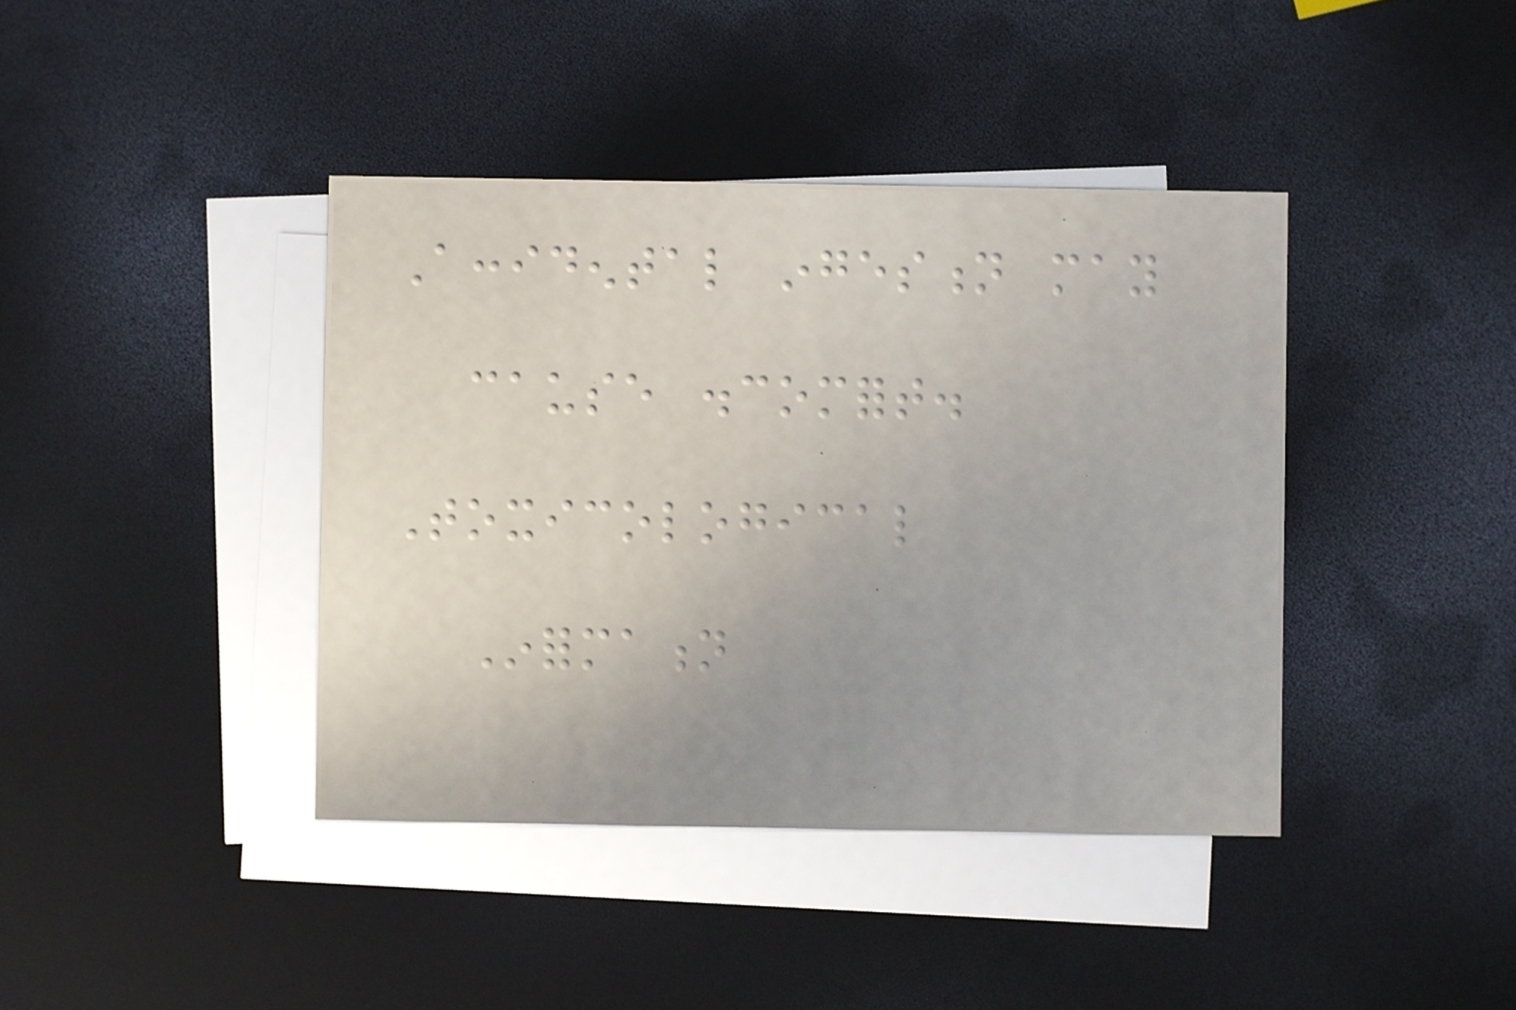Accidental ingestion may
cause discomfort.
Toxicological
Information
